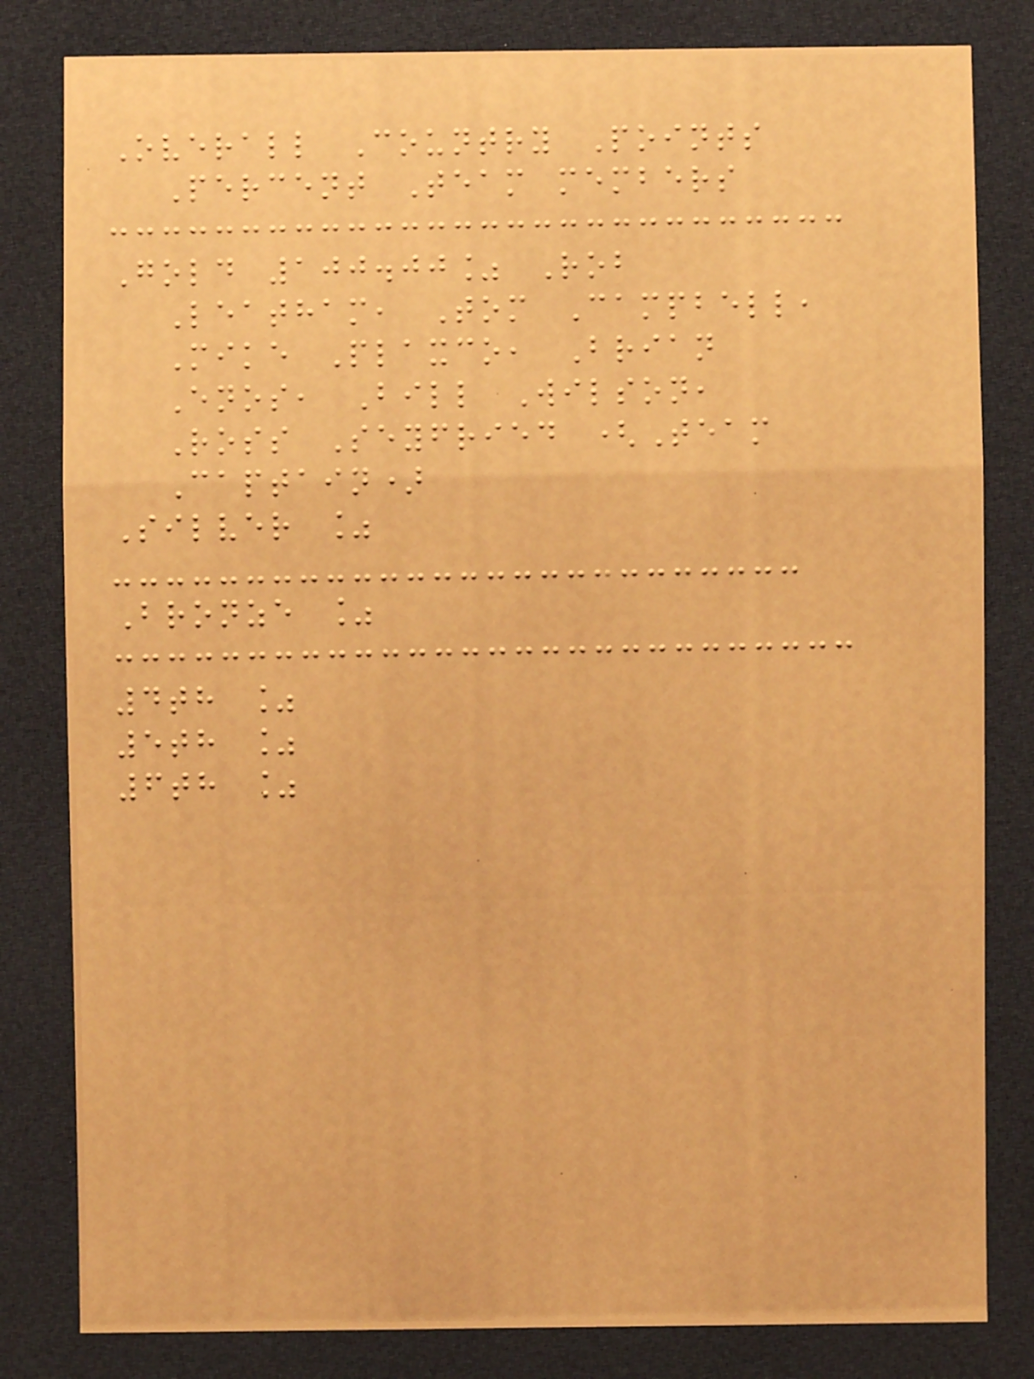Overall Country Points
Percent Team members
Gold 100.00% Rob
Leatham, Tom Campbell,
Mike Plaxco, Brian
Enos, Bill Wilson,
Ross Seyfried (Team
Captain)
Silver %
Bronze %
4th %
5th %
6th %
